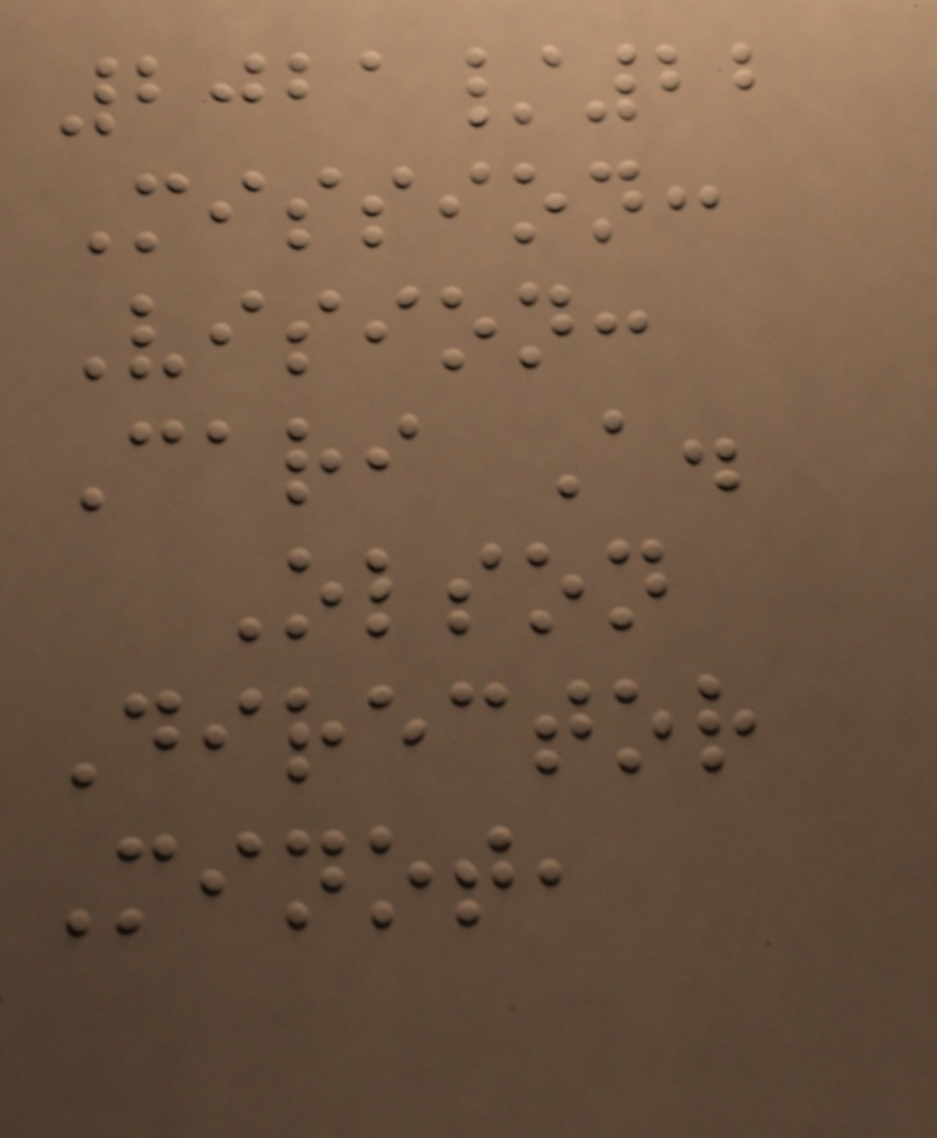2021/22
Mission:
Vision:
Cari A.
Olson
Director
Minot,
